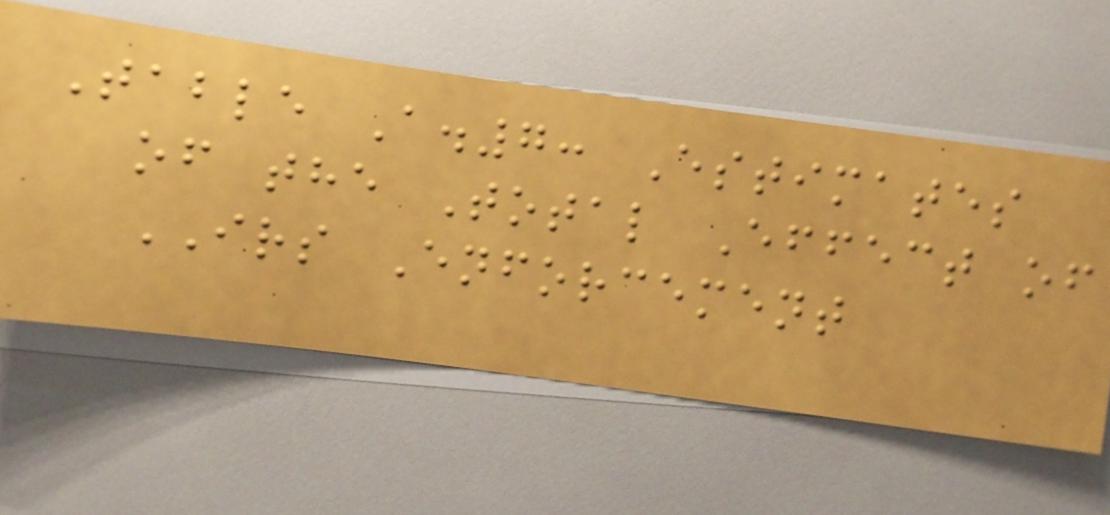Table A.7: Estimates
of the Total Effect of
IRS Enforcement
